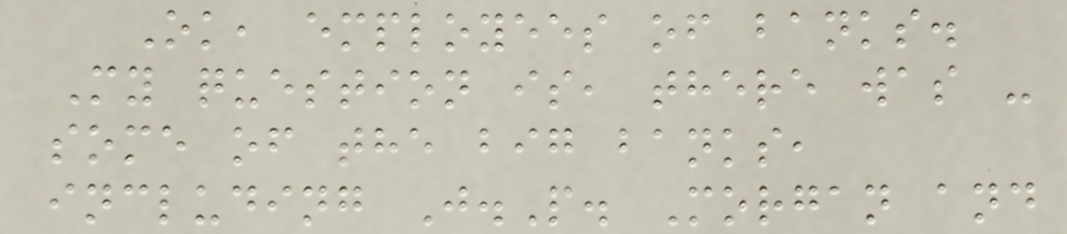Ok, employees of banks.
My question is, there was -
some of the big banks,
including J.P. Morgan and
